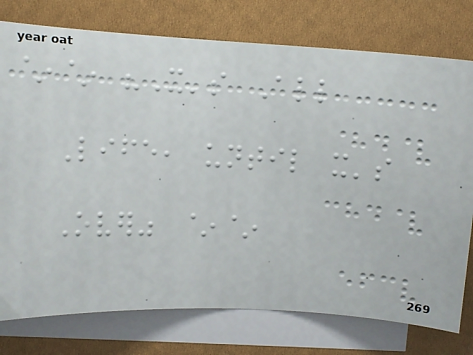~~ "It's All
Life, until it's
Over" ~~
